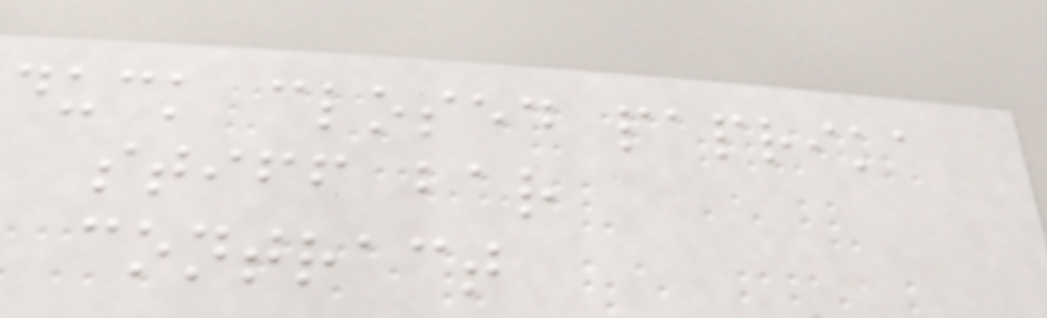duck closed paprika
stiff bar
contract
